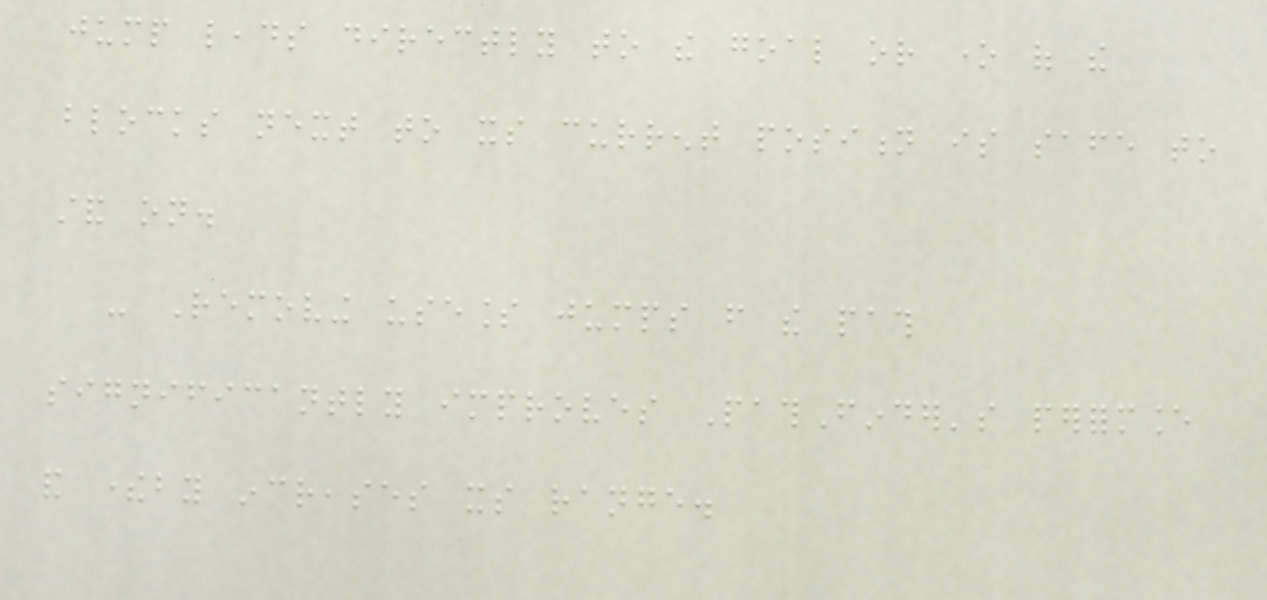jump leads directly to the goal or one of the
blocks next to its current position is safe to
stand on.
- Removing useless jumps from the path
significantly improves PathFinder's performance
and thereby increases its range.
